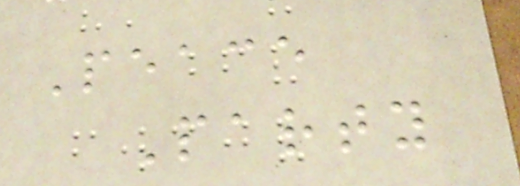Peace
Party
